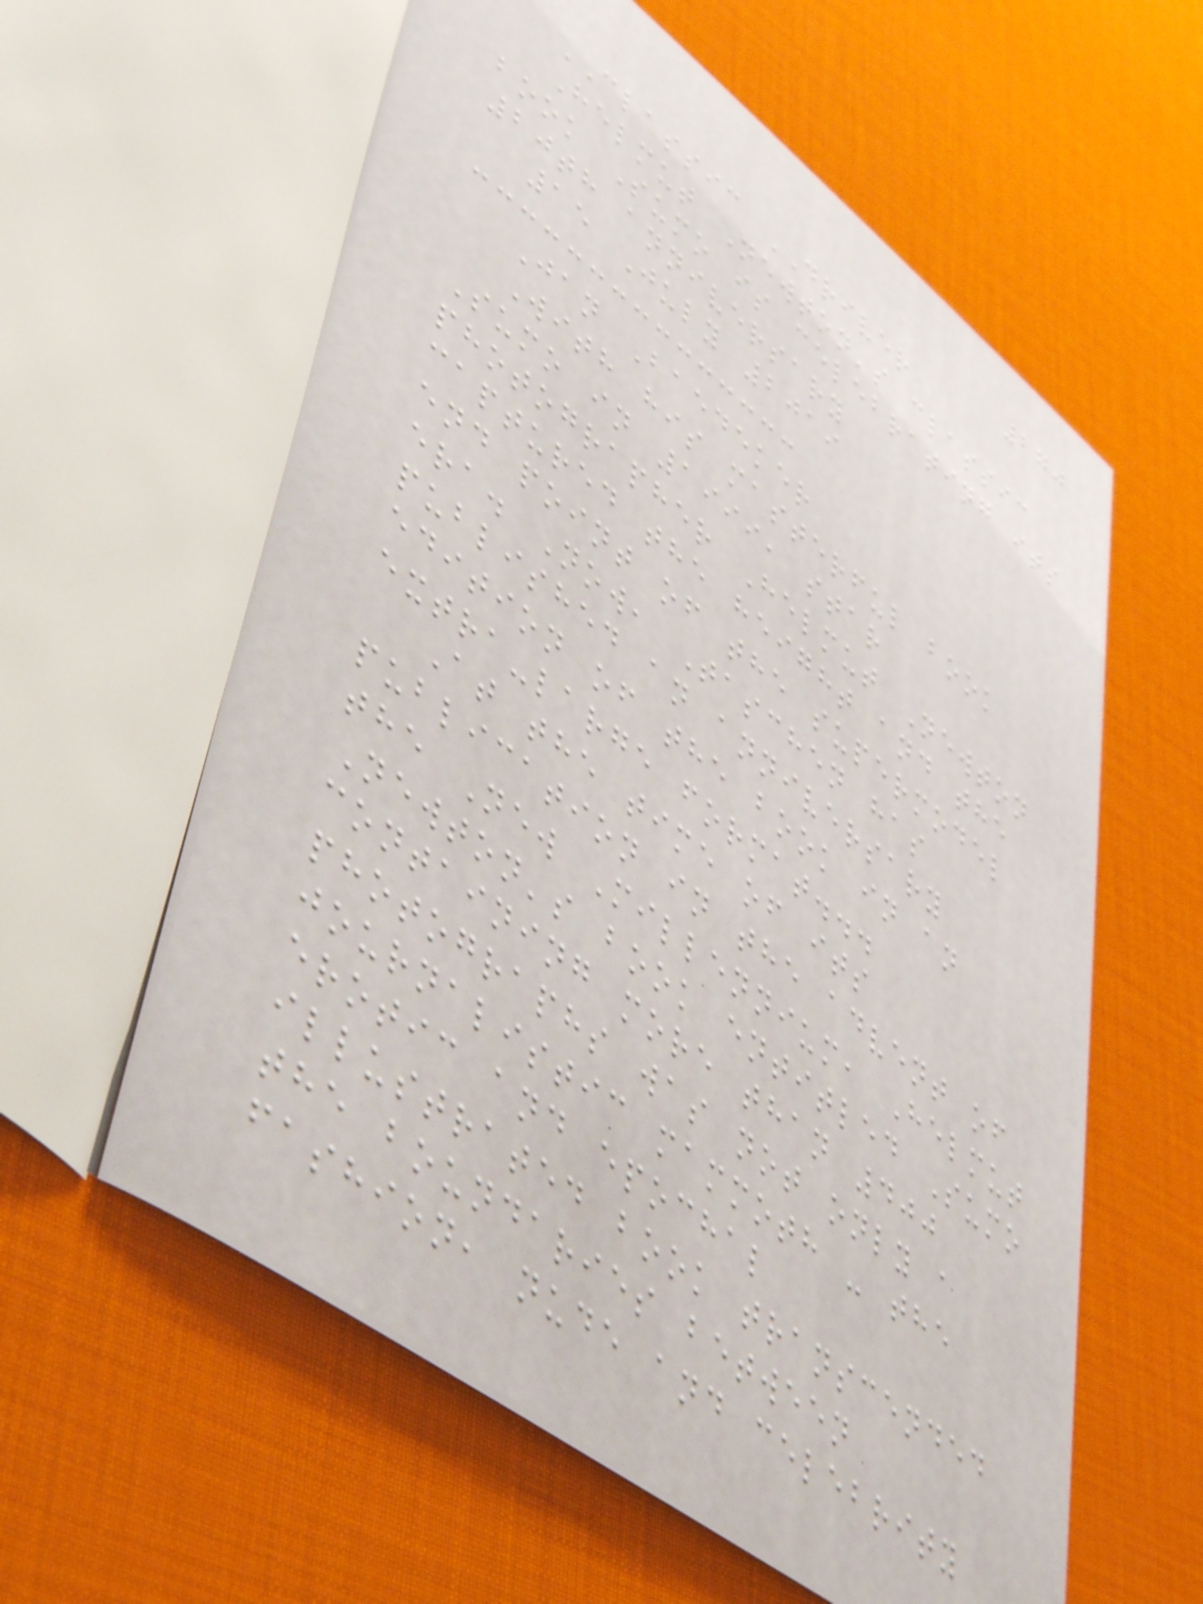270
CLASSIC DRIVER
Helmut Newton's classic
book Sumo is celebrating its
20th anniversary
15 July 2019
Jan Baedeker
With his masterful book
Sumo in 1999, star
photographer Helmut Newton
captured the height and the
end point of the supermodel
era. Now, Taschen has
published an anniversary
edition of the book in an
extra-large format...
At the time of its
publication in the advent of
the New Millennium, Helmut
Newton's book entitled Sumo
containing more than 400
photographs was not only a
journalistic mammoth - the
erotic and epochal
illustrated book transcended
the boundaries between
fashion, nude and celebrity
